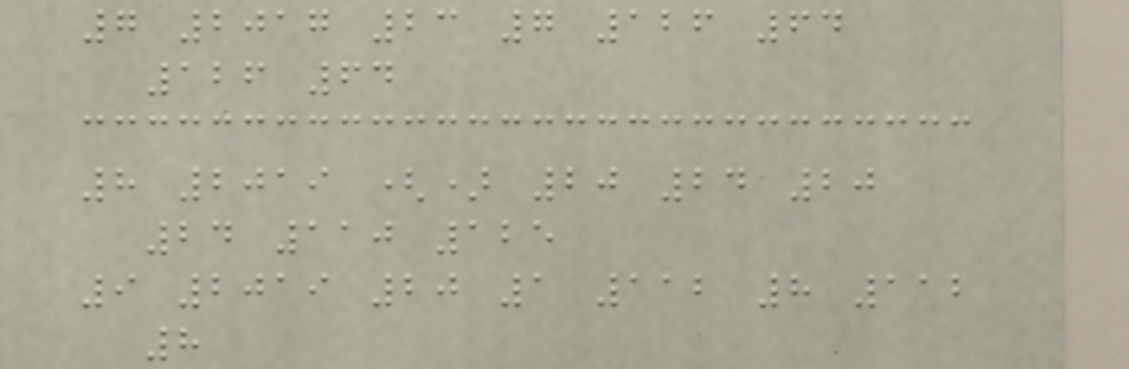7 2017 23 7 126 64
126 64
8 2019 () 20 24 20
24 110 125
9 2019 20 1 112 8 112
8
